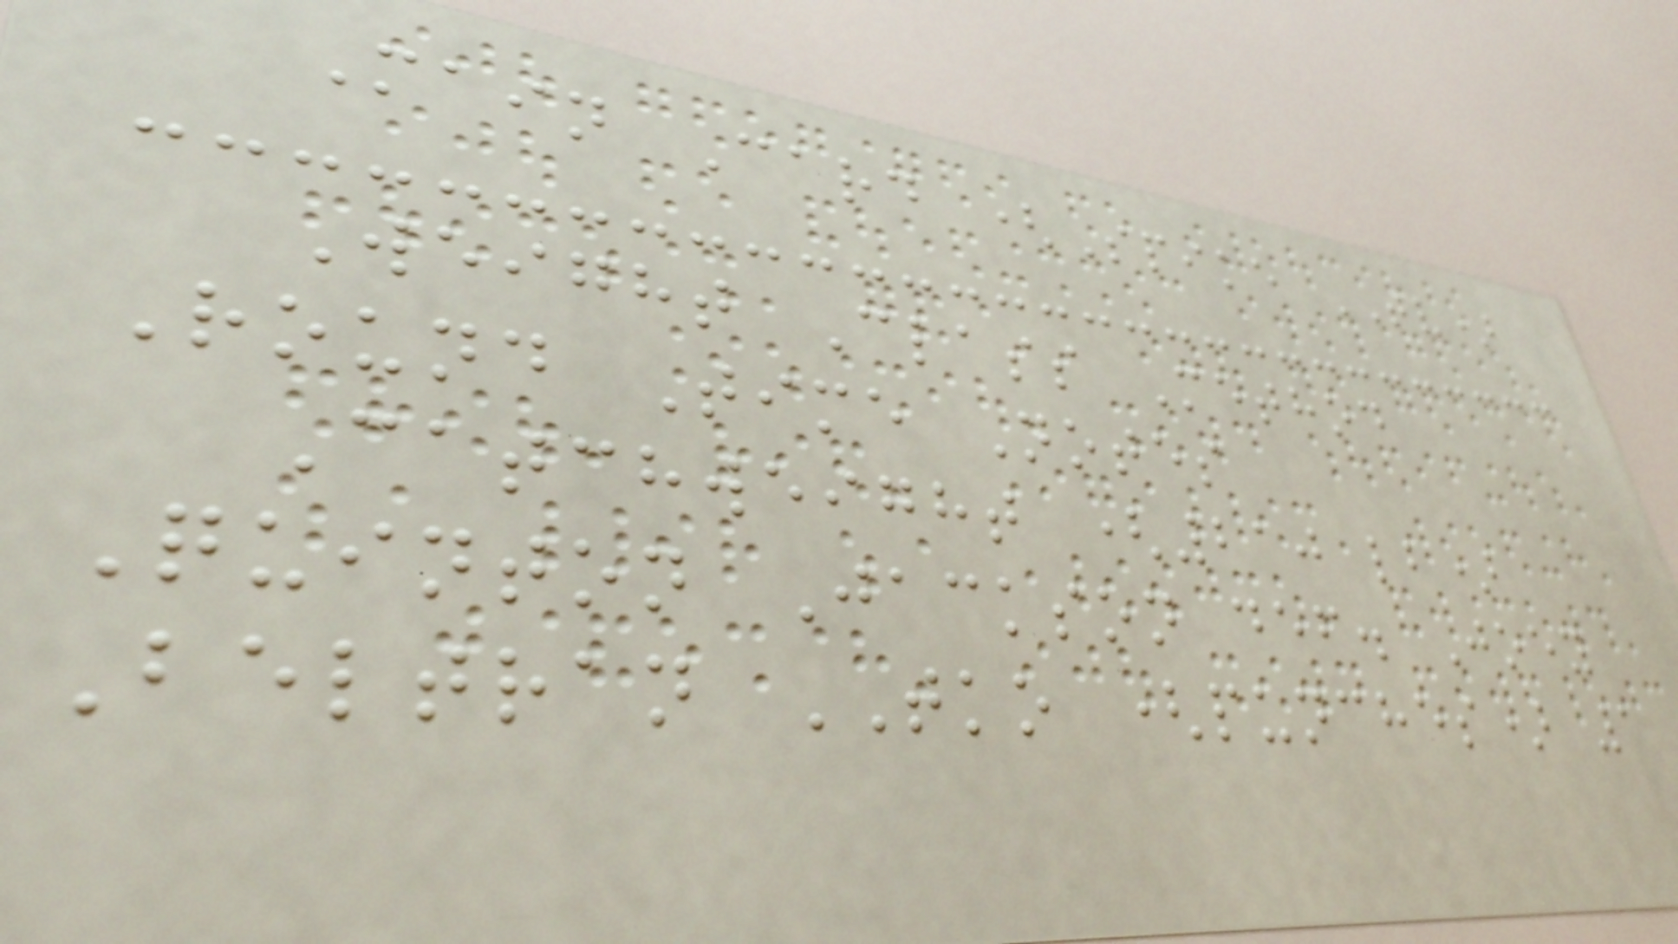Main Card (Spike TV)
Weight Class Method
Round Time Notes
Catchweight (210 lb)
Quinton Jackson def. Joey
Beltran TKO (punches) 1
